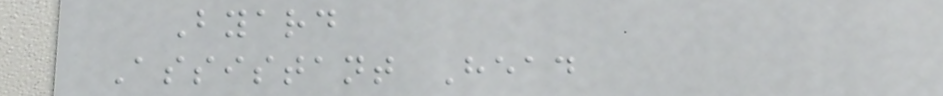Byard
Assistant Head
